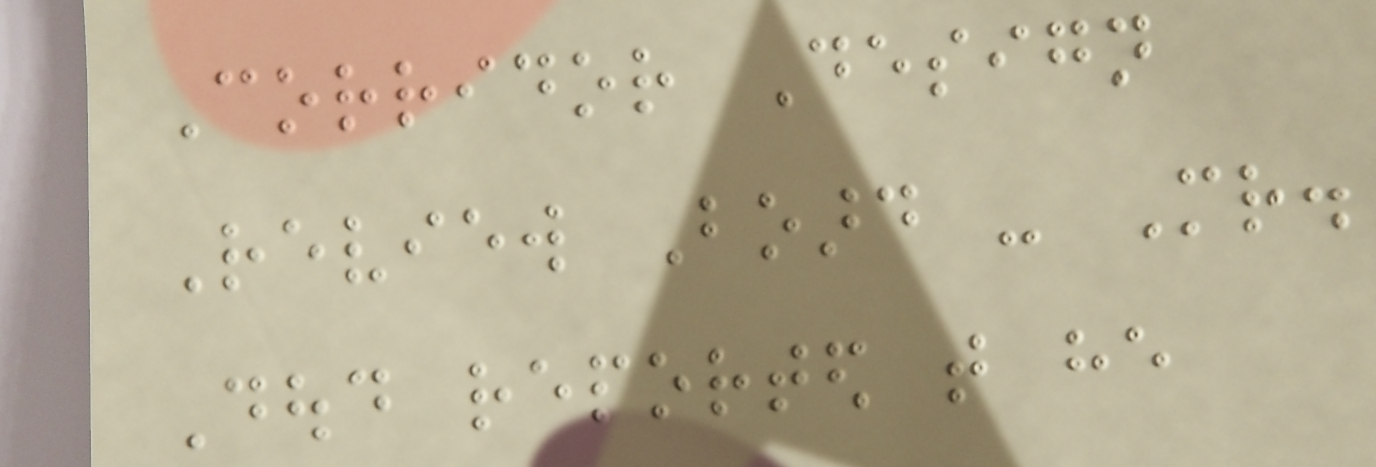Corridor Design
Review Board - Mr.
Doud reported that he
